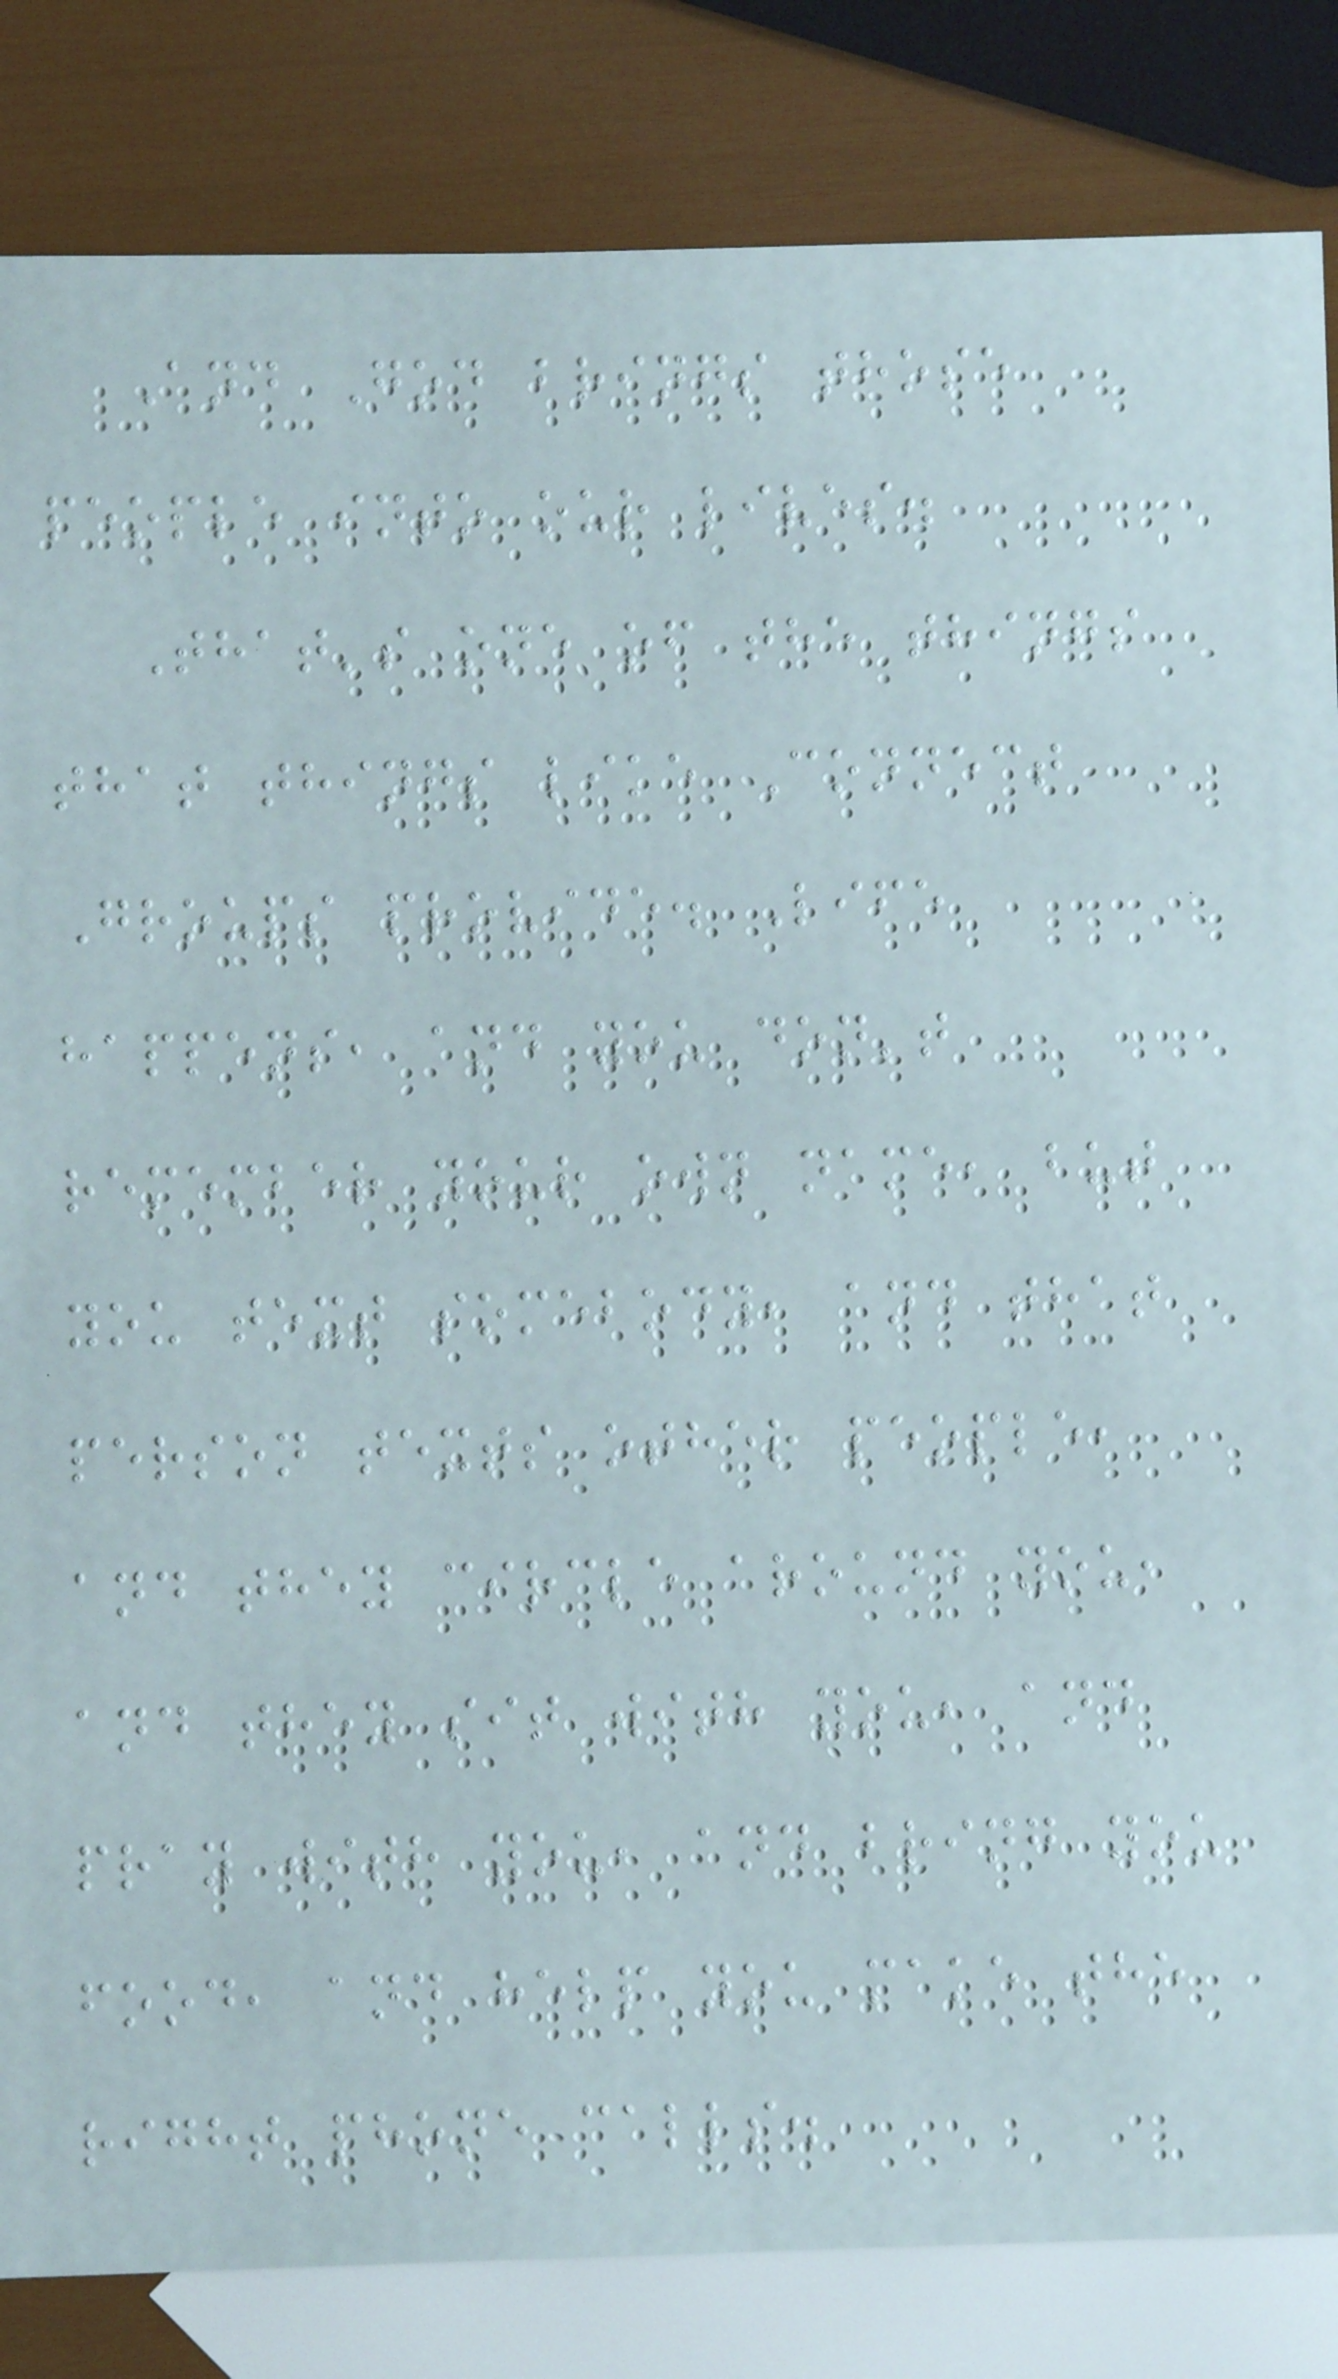And God brings those
people into our lives.
That's one of the things
that things like Connect
Groups provide. Life
happens, and you don't
remember your own name, but
you text somebody, and that
person texts other people,
and they circle around you,
and they sit with you, and
pray with you, and bring you
food, and help you make the
right phone calls.
